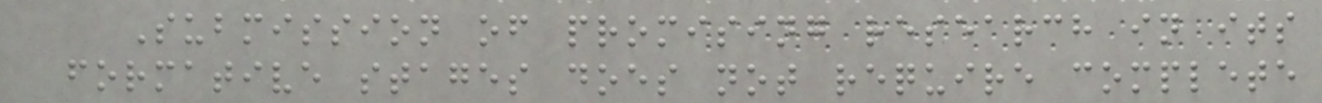Submission of promising research in its
formative stages does not require complete
